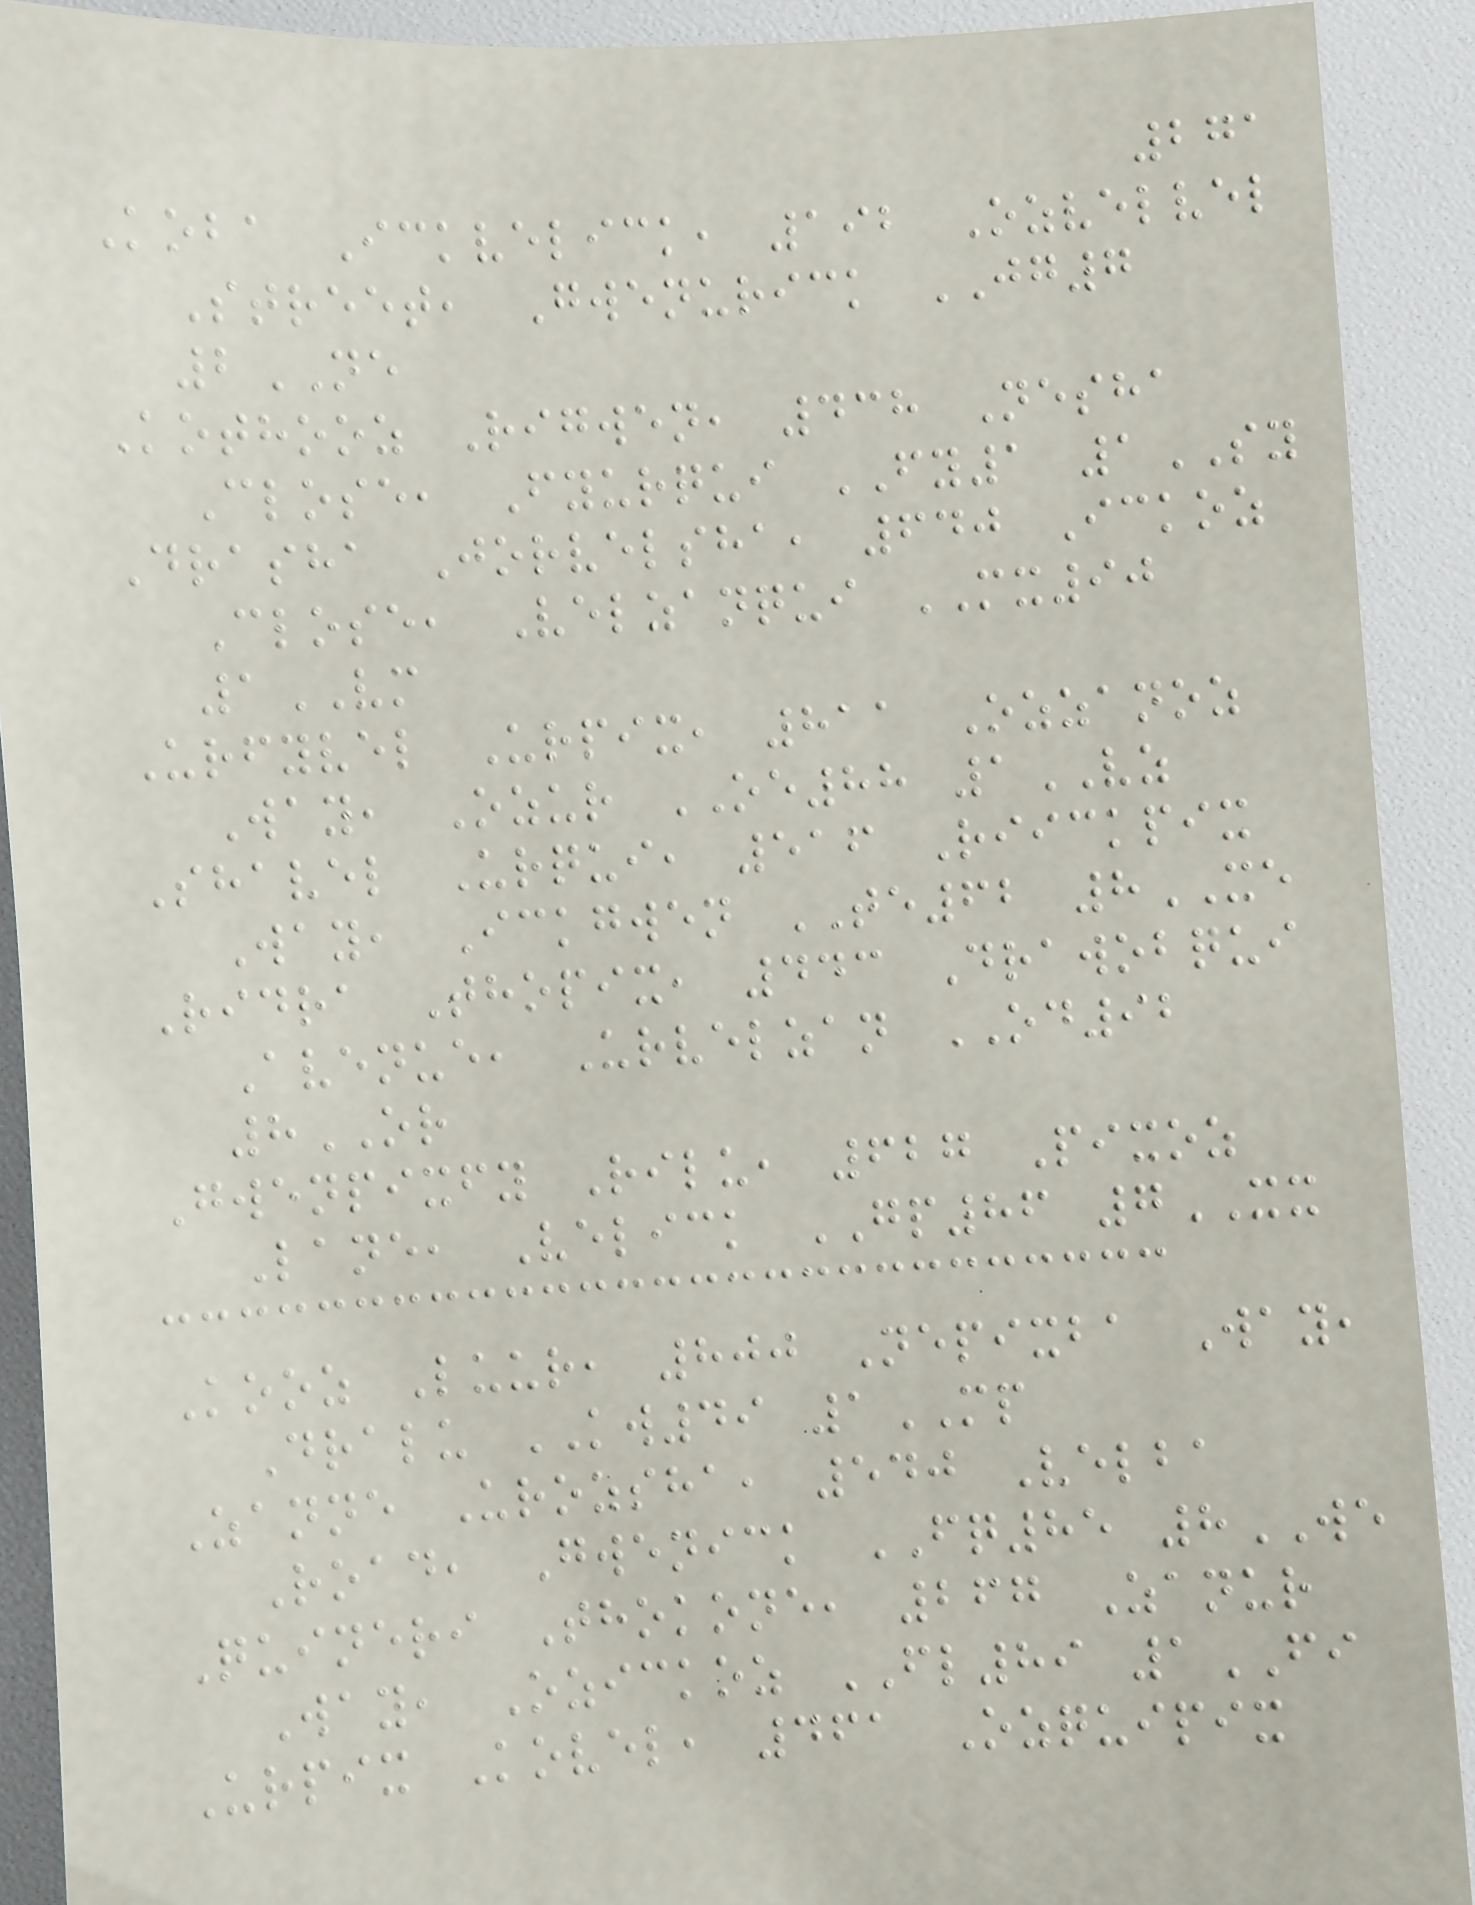271
Koba Ickvelick, 192 Ozvelvel
Street, Gwenurick JG7
2NE
Kothooz Rigwen, 438 Nesha
Close, Fyurqui FY1 1SY
Drasha Jorvelsha, 640 Ickoz
Close, Velzanqui MX90
1VM
Urfyvel Urpix, 811 Ozzanoz
Way, Ozur OE88 1VZ
Shavel Urqui, 516 Riickpix
Way, Ickgwen TE62 8XE
Ridra Thopix, 443 Drawobqui
Avenue, Urvelzan OD92
8OR
Gwenpixfy Rilu, 627 Pixoz
Lane, Velick GP86 7XX
Kooz Luur, 800 Nepixba Way,
Dralu KW49 1MP
Zanne Urozsha, 540 Velba
Road, Gwenick FQ85 8WE
Quineri Thokone, 267 Zanur
Way, Ozickoz FL89 1FI
Urpix Kovel, 461 Ozquipix
